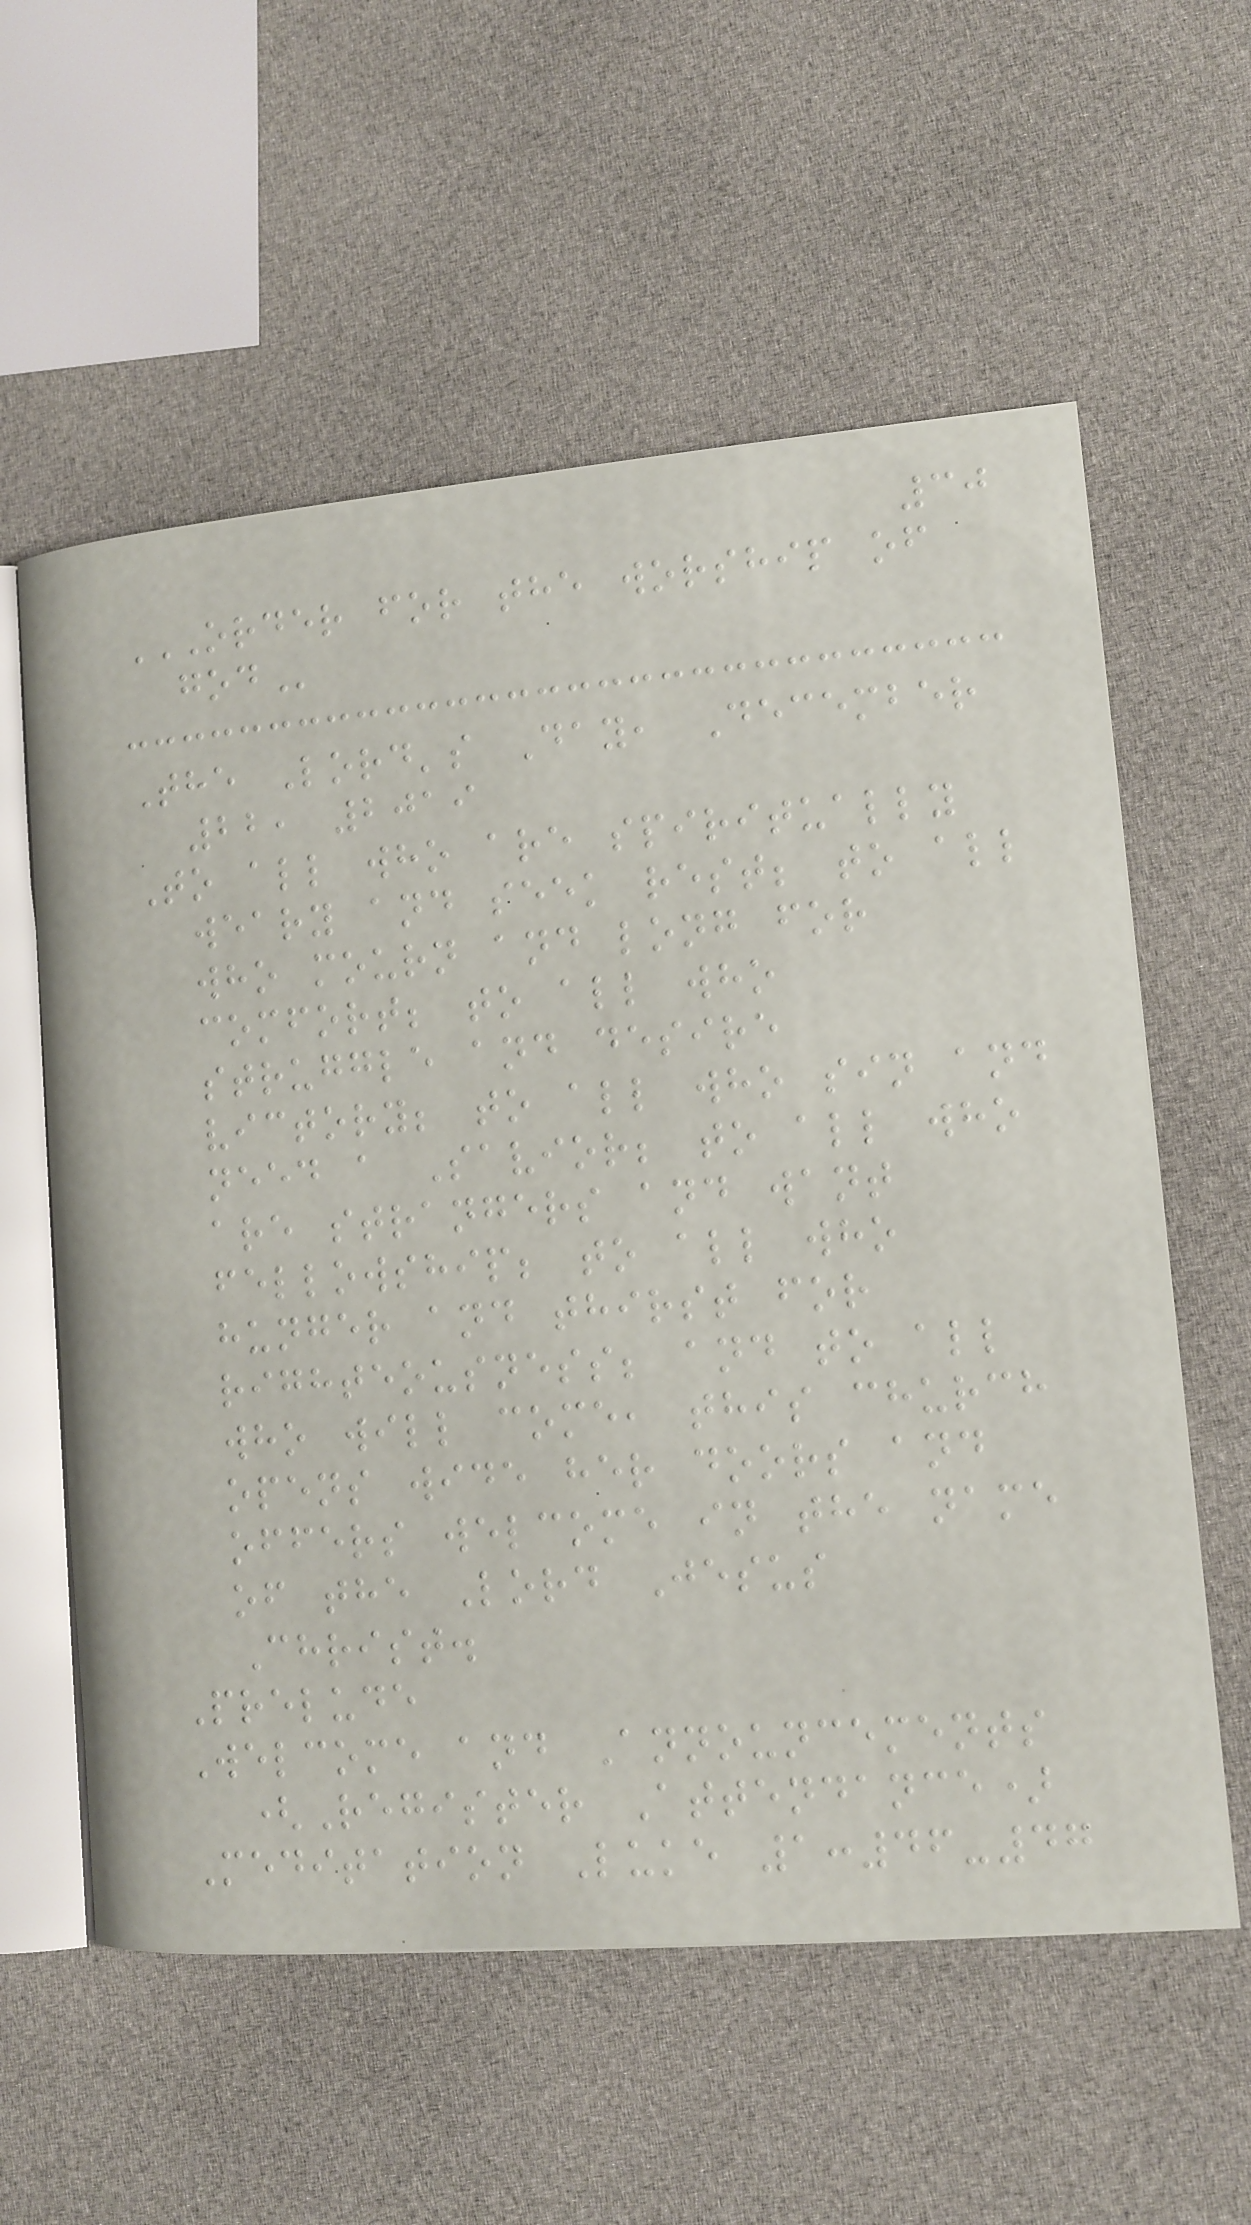30
ORDER FOR THE WORSHIP OF
GOD
The Lord's Day, December
22, 2019
To all who are spiritually
weary and seek rest; to all
who mourn and long for
comfort; to all who
struggle and desire
victory; to all who sin and
need a Savior; to all who
are strangers and want
fellowship; to all who
hunger and thirst for
righteousness; and to all
who will come, this church
opens wide her doors and
offers welcome in the name
of the Lord Jesus
Christ.
Prelude
Welcome and Announcements
(Register Attendance)
Meditation Luke 1:46-47
